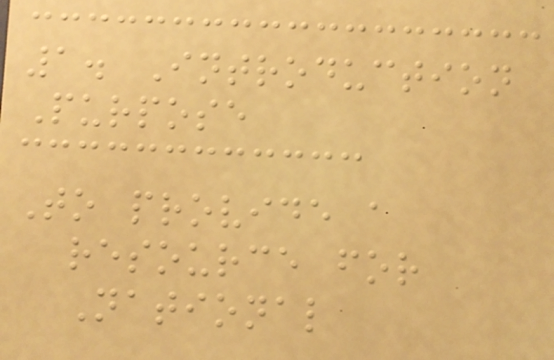1. Introduction
Purpose
To provide a
resource for
National
